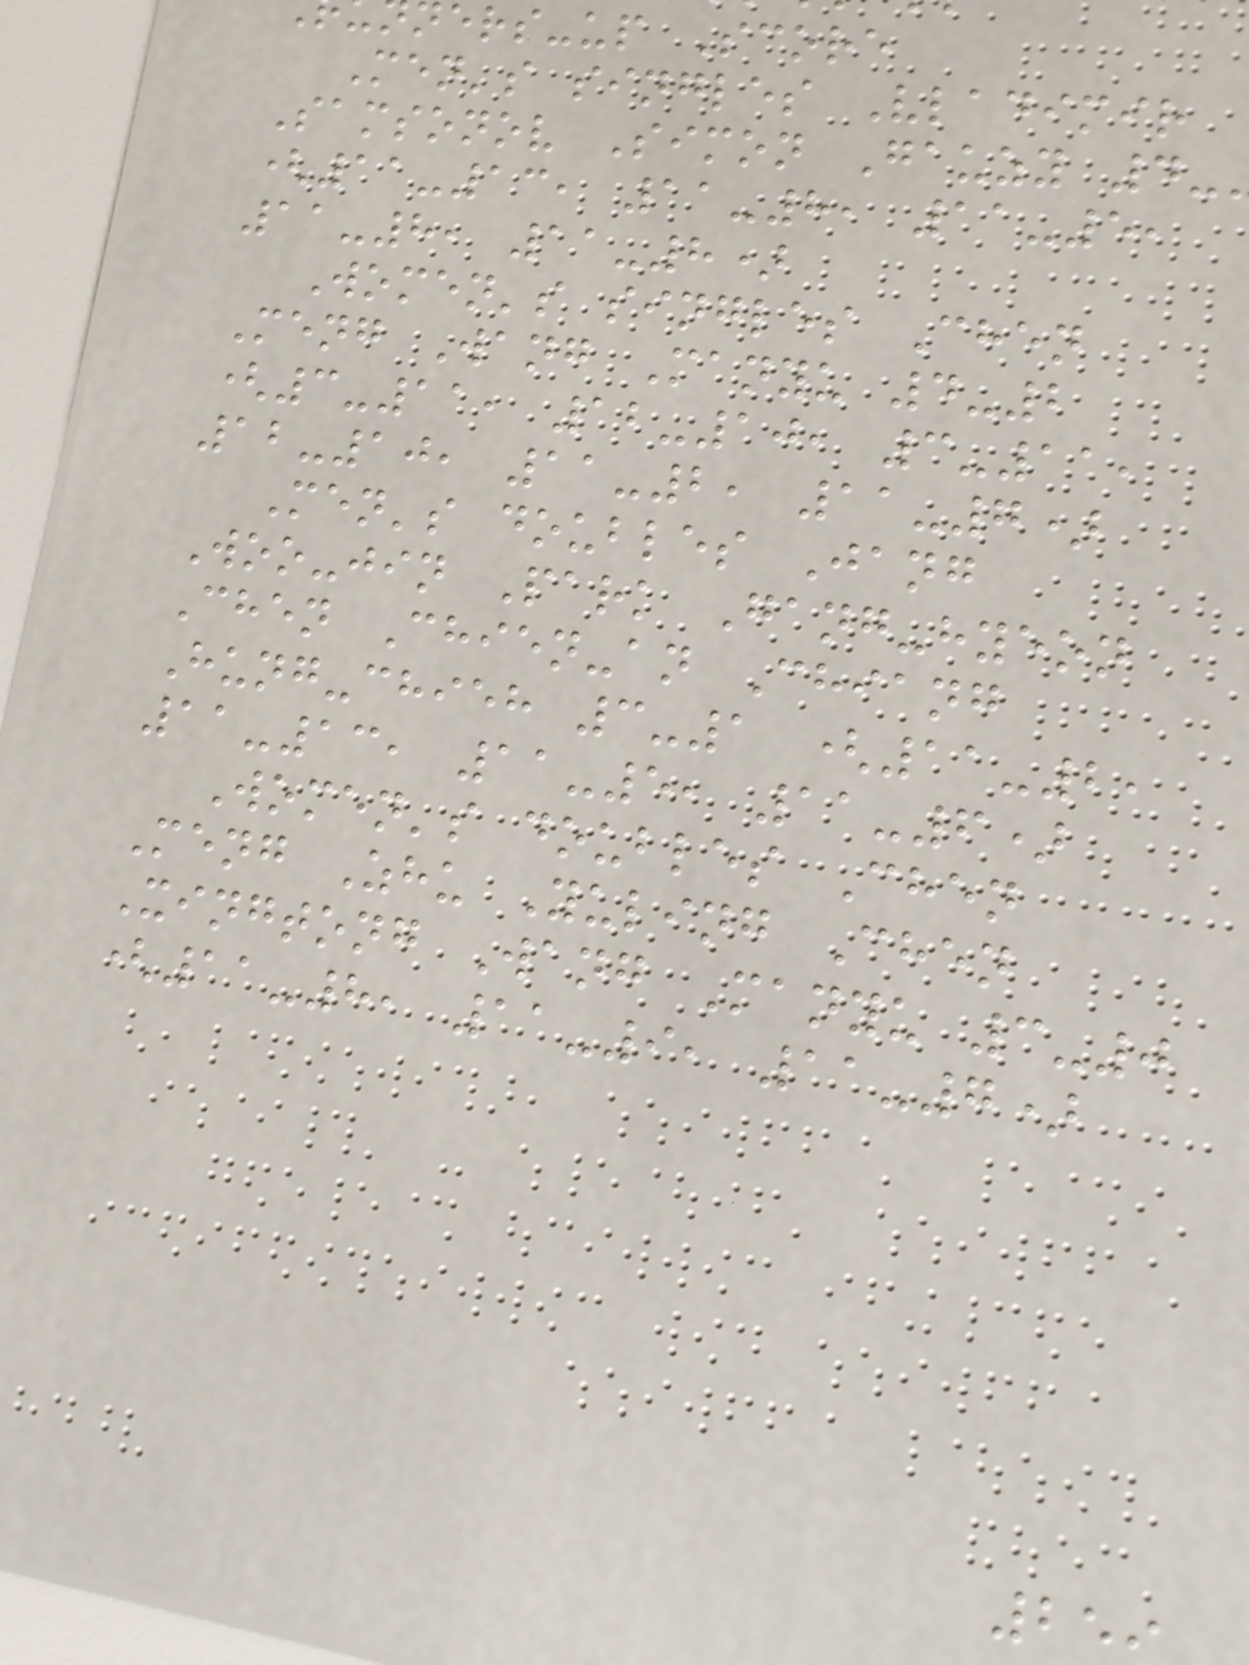ers-up Score
Men's singles Vladimir
Samsonov Simon Gauzy 4-
(11-13, 11-8, 11-5,
11-8, 11-8)
Women's singles Chen
Meng Wang Manyu 4-2
(3-11, 12-10, 3-11,
12-10, 11-2, 11-7)
Men's doubles Jang
Woo-jin Park Gang-hyeon
Chen Chien-an Chiang
Hung-chieh 3-1 (11-2,
11-13, 11-5, 11-6)
Women's doubles Chen
Meng Zhu Yuling Chen
Xingtong Wang Manyu 3-0
(11-8, 11-9, 11-7)
